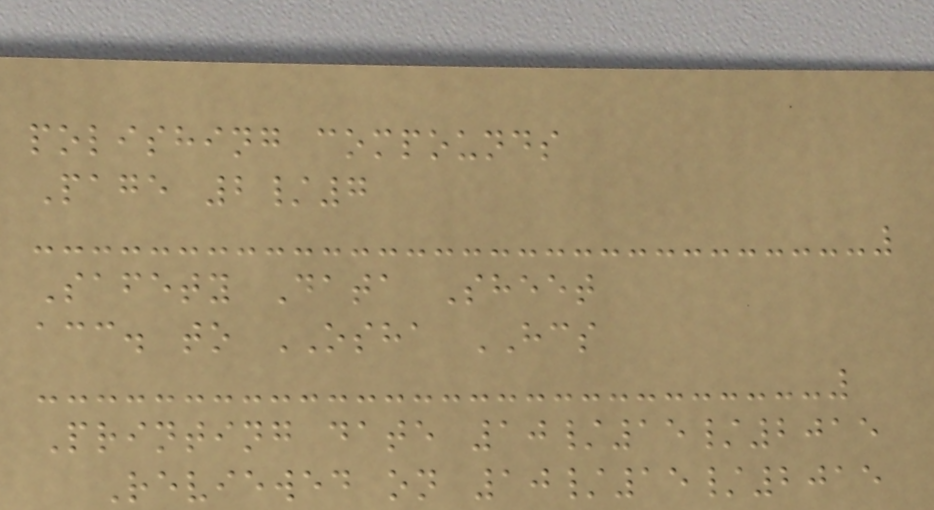polishing compounds
Page 2/7
Safety Data Sheet
acc. to OSHA HCS
Printing date 10/15/2015
Reviewed on 10/15/2015
